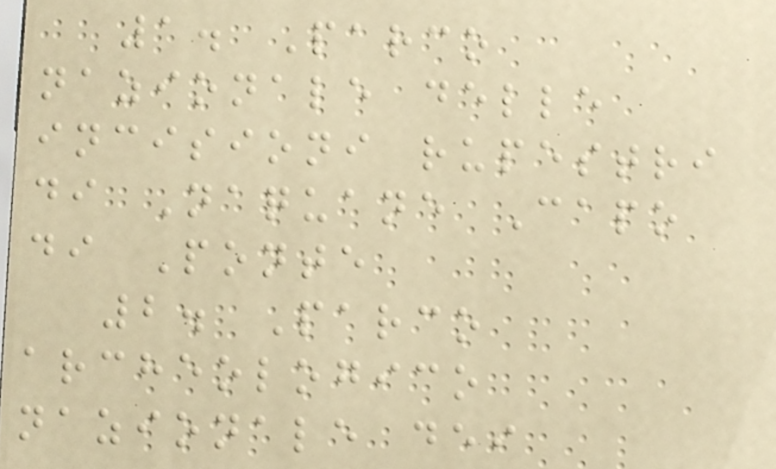1. Parco
nazionale delle
incisioni rupestri
di Naquane Capo
di Ponte
2. Parco
archeologico
nazionale dei
